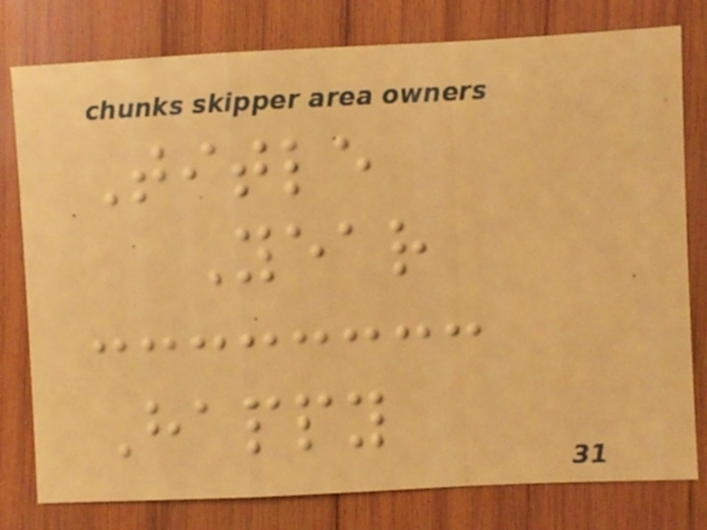Title
Year
Happy
